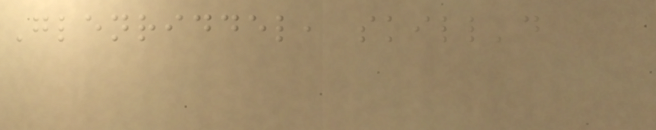Glenriddel, skill'd
